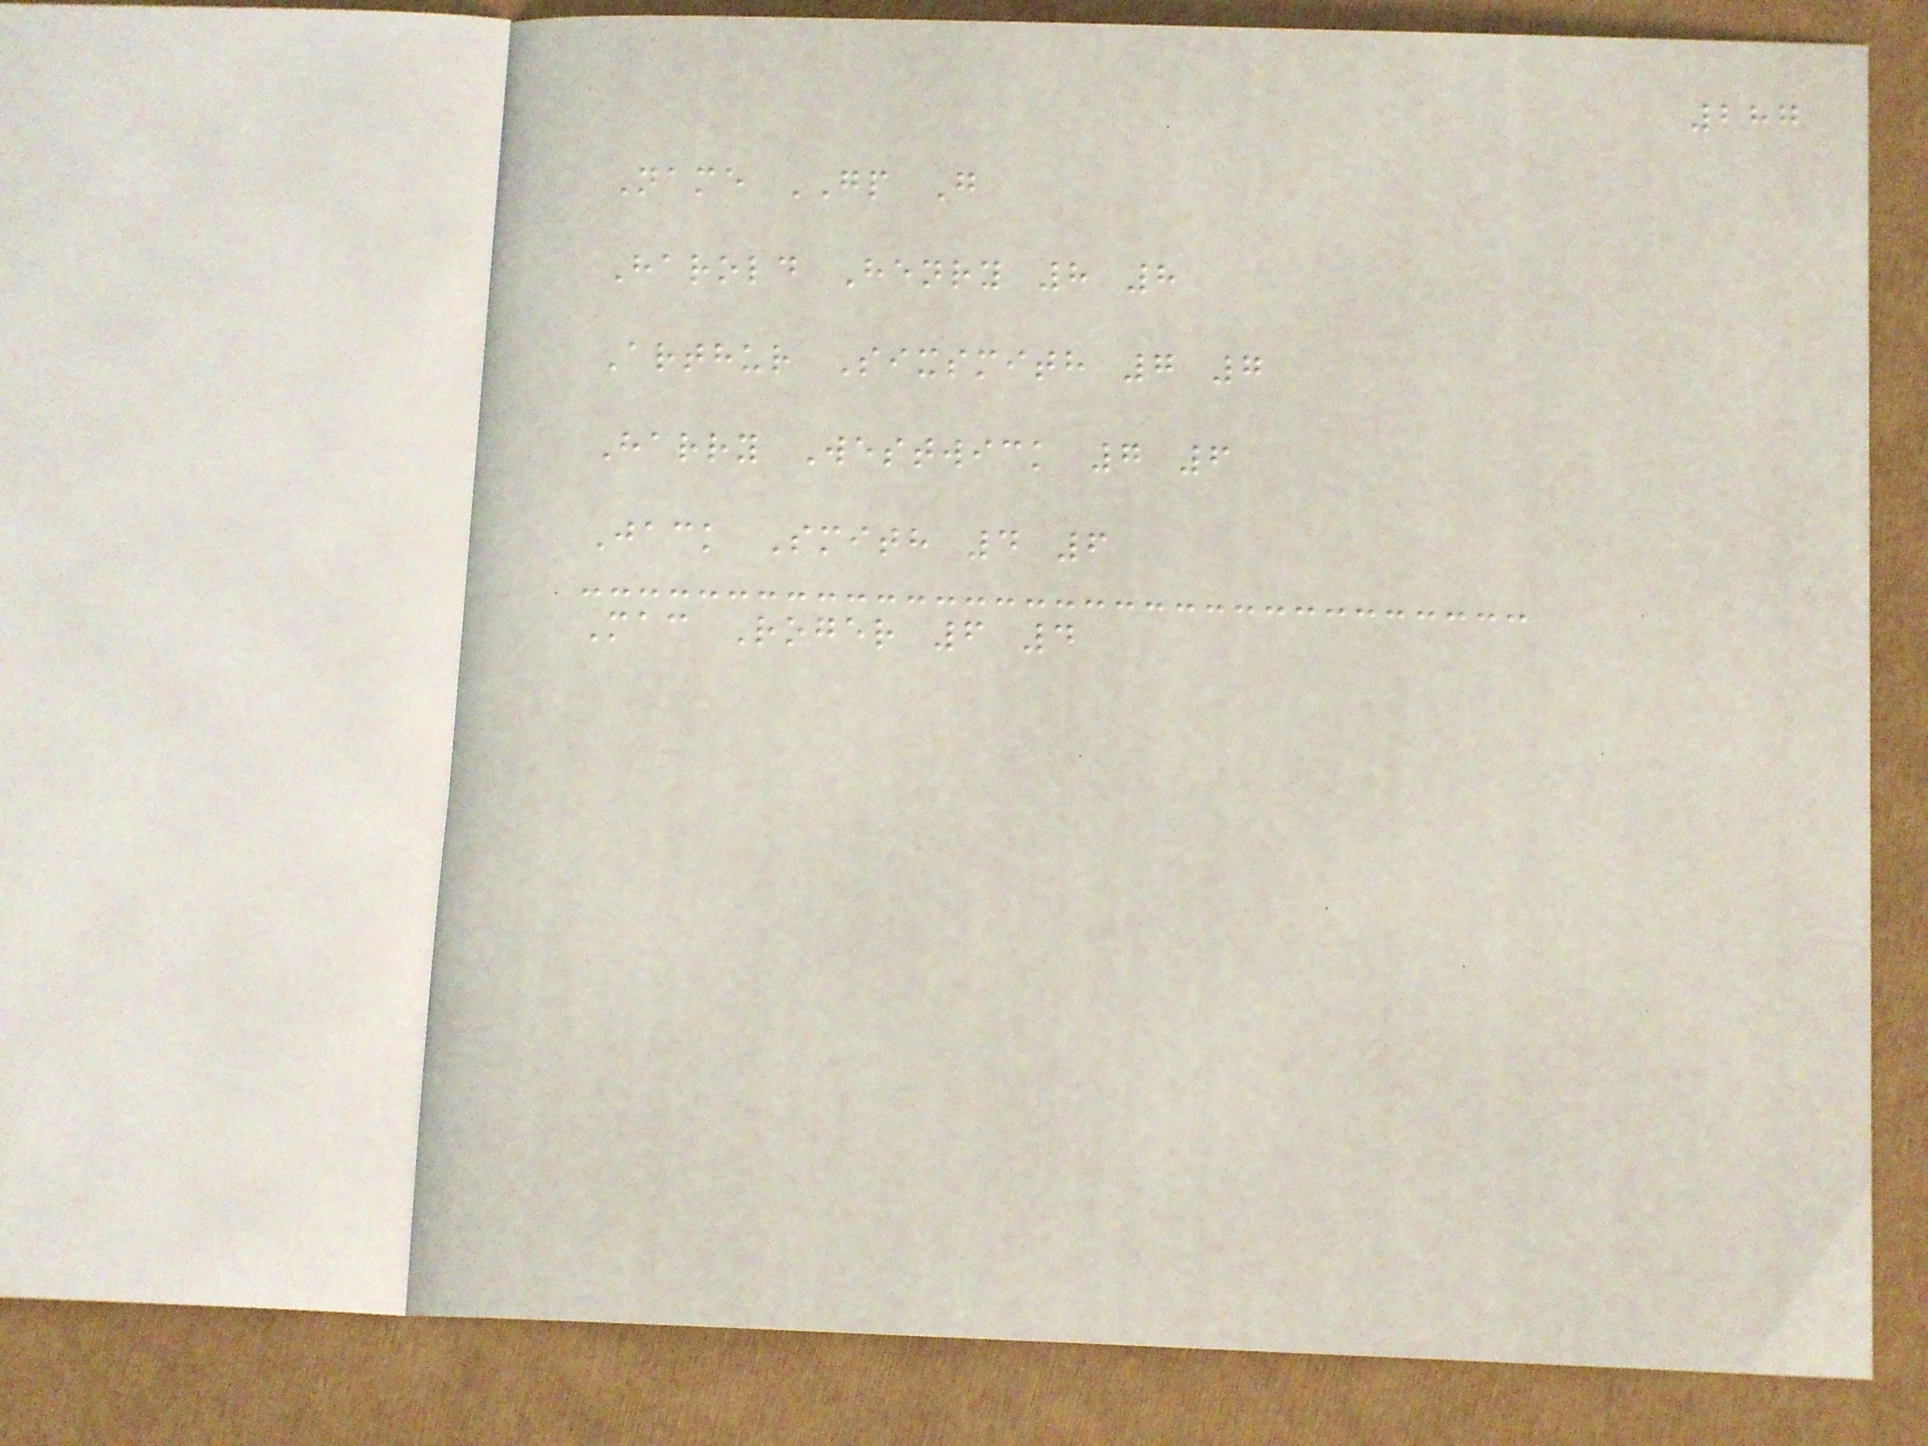287
Name GP G
Harold Henry 8 8
Arthur Sixsmith 7 7
Harry Westwick 7 6
Jack Smith 4 6
Mac Roger 6 4
